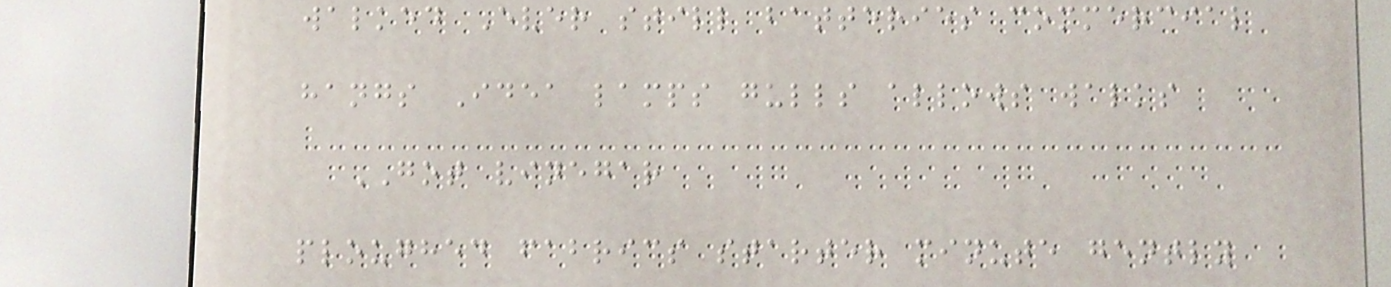walked Ever still batteries commercial
hangs Idea lamps gulls allows walks
GOT vinegar
ploughed fabrics starter minute gently
